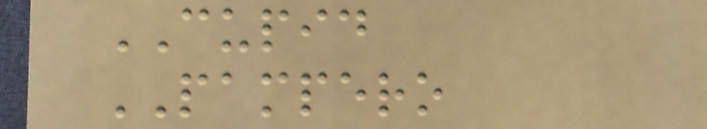CUPID
PAMPERO
